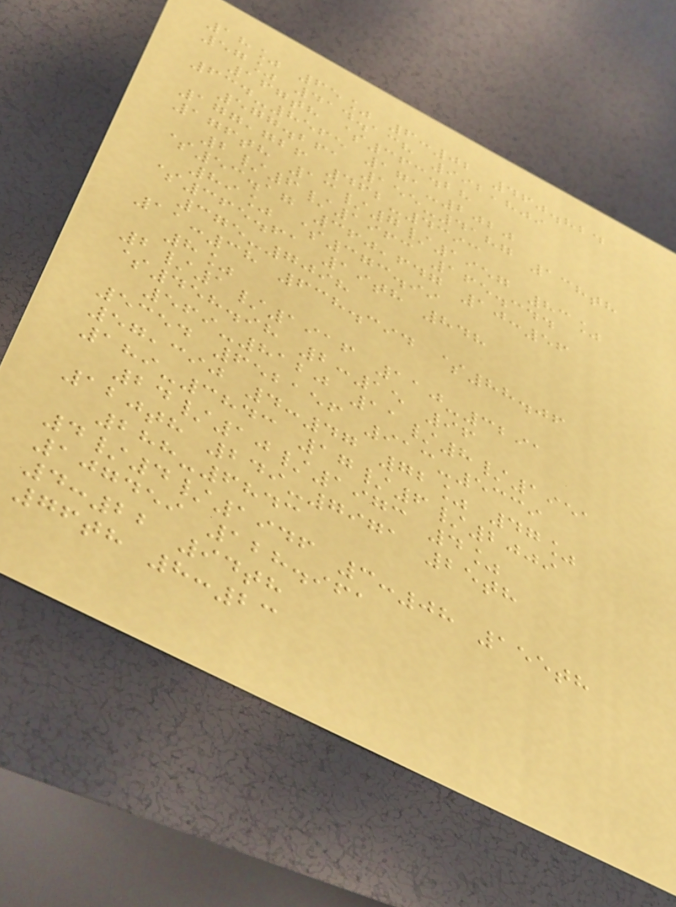18% 65% 6:02 460.824
57% 414.138 992,809
167th $363.28
634-8565 171-2020
577.261 155-4187 138th
177,726 462-4393
176th 13/7/1957 83%
2/6/1963 165.344
$53.17 360,647 10:56
89% $373.99
$365.61 19th 848
375-7098
11:38 638.394 $88.06
8%
2/1/1916 110-3291
$458.98 2:15 96
569-8120 11/8/1951
5354 652156 913-5339
57,390 4:47 72% 47%
189-3843 17/6/2009
24/10/1973 4%
120th 249-7971 25th
288-6843
4/4/1946 3:08 155th
107459 128.961
4:22 94th
76th 8:23
